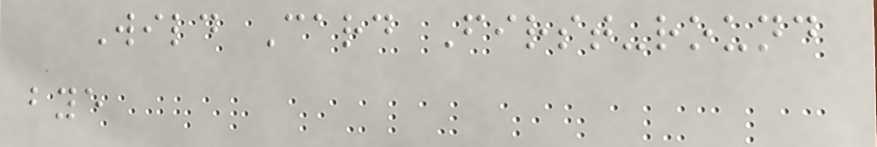Wild Card First-round
bye
